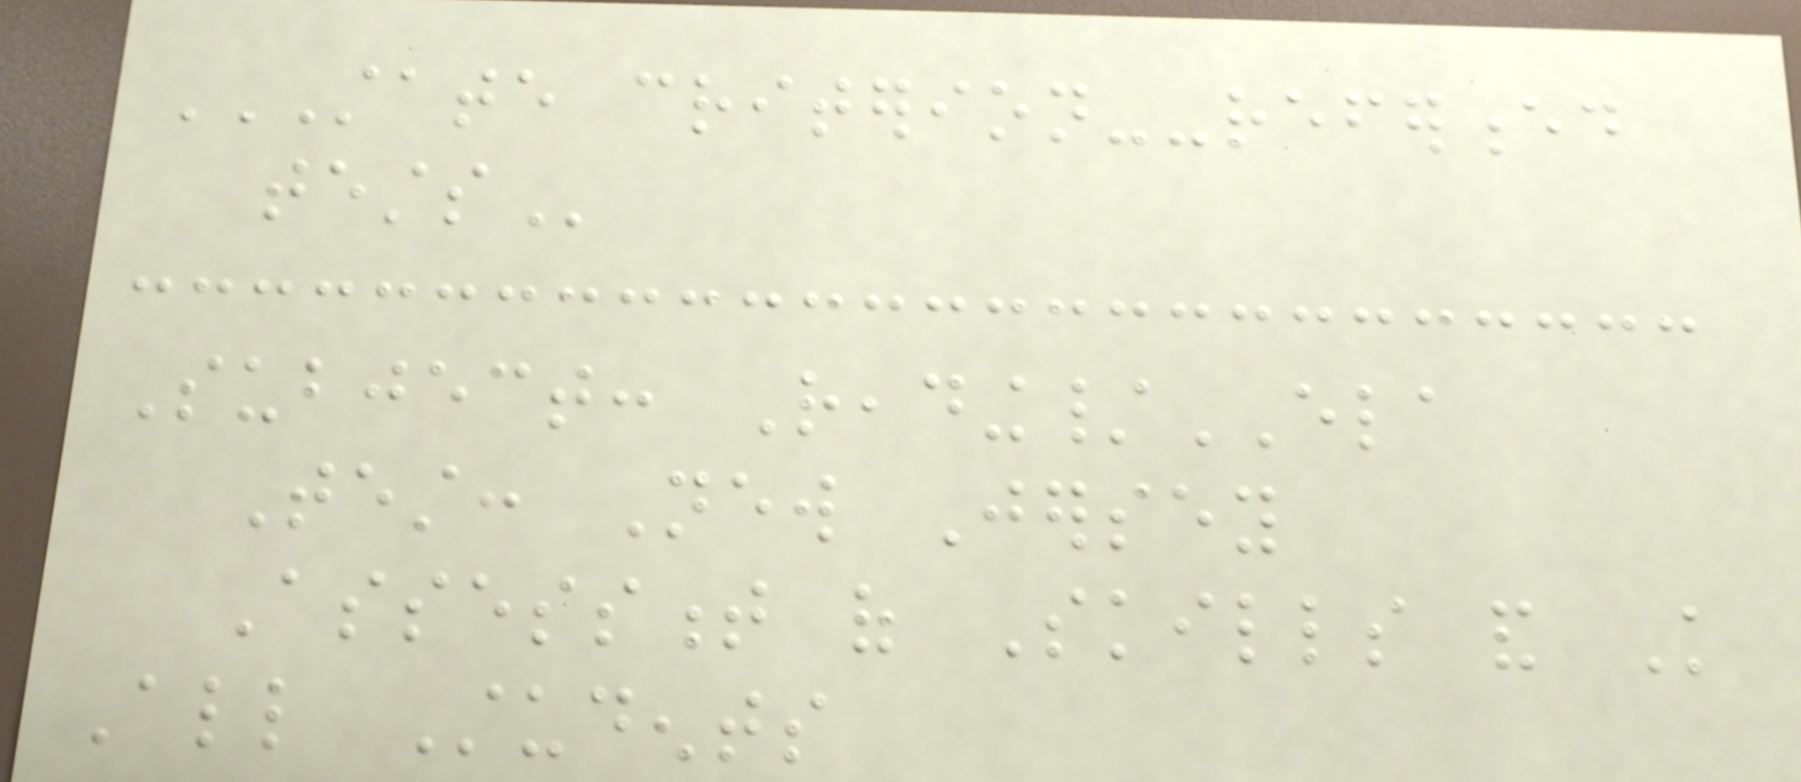STATE CRITERION--REFERENCED
TESTS
Subject: Reading/ELA
Test: New Jersey
Assessment of Skills and Knowledge
All Students
